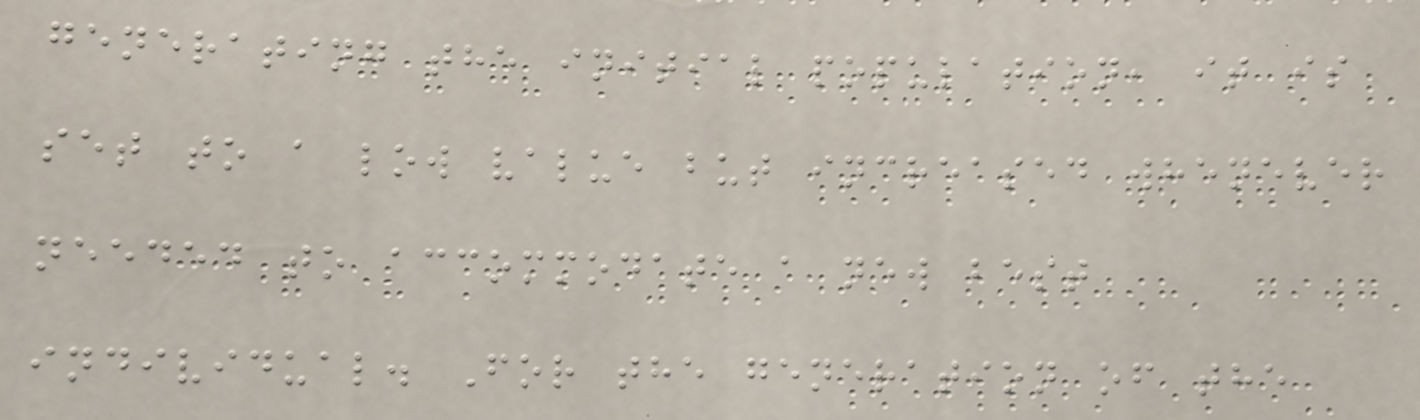generating the initial population, it is
set to a low value but increased whenever
needed to accommodate a new best
individual. For the generation of the
